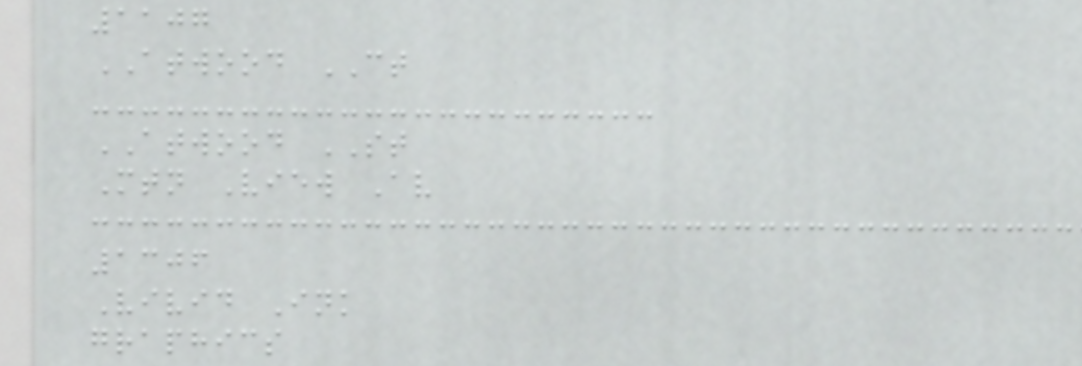1107
ATWOOD CT
ATWOOD ST
Mtn View Av
1306
Vivid Ink
graphics
